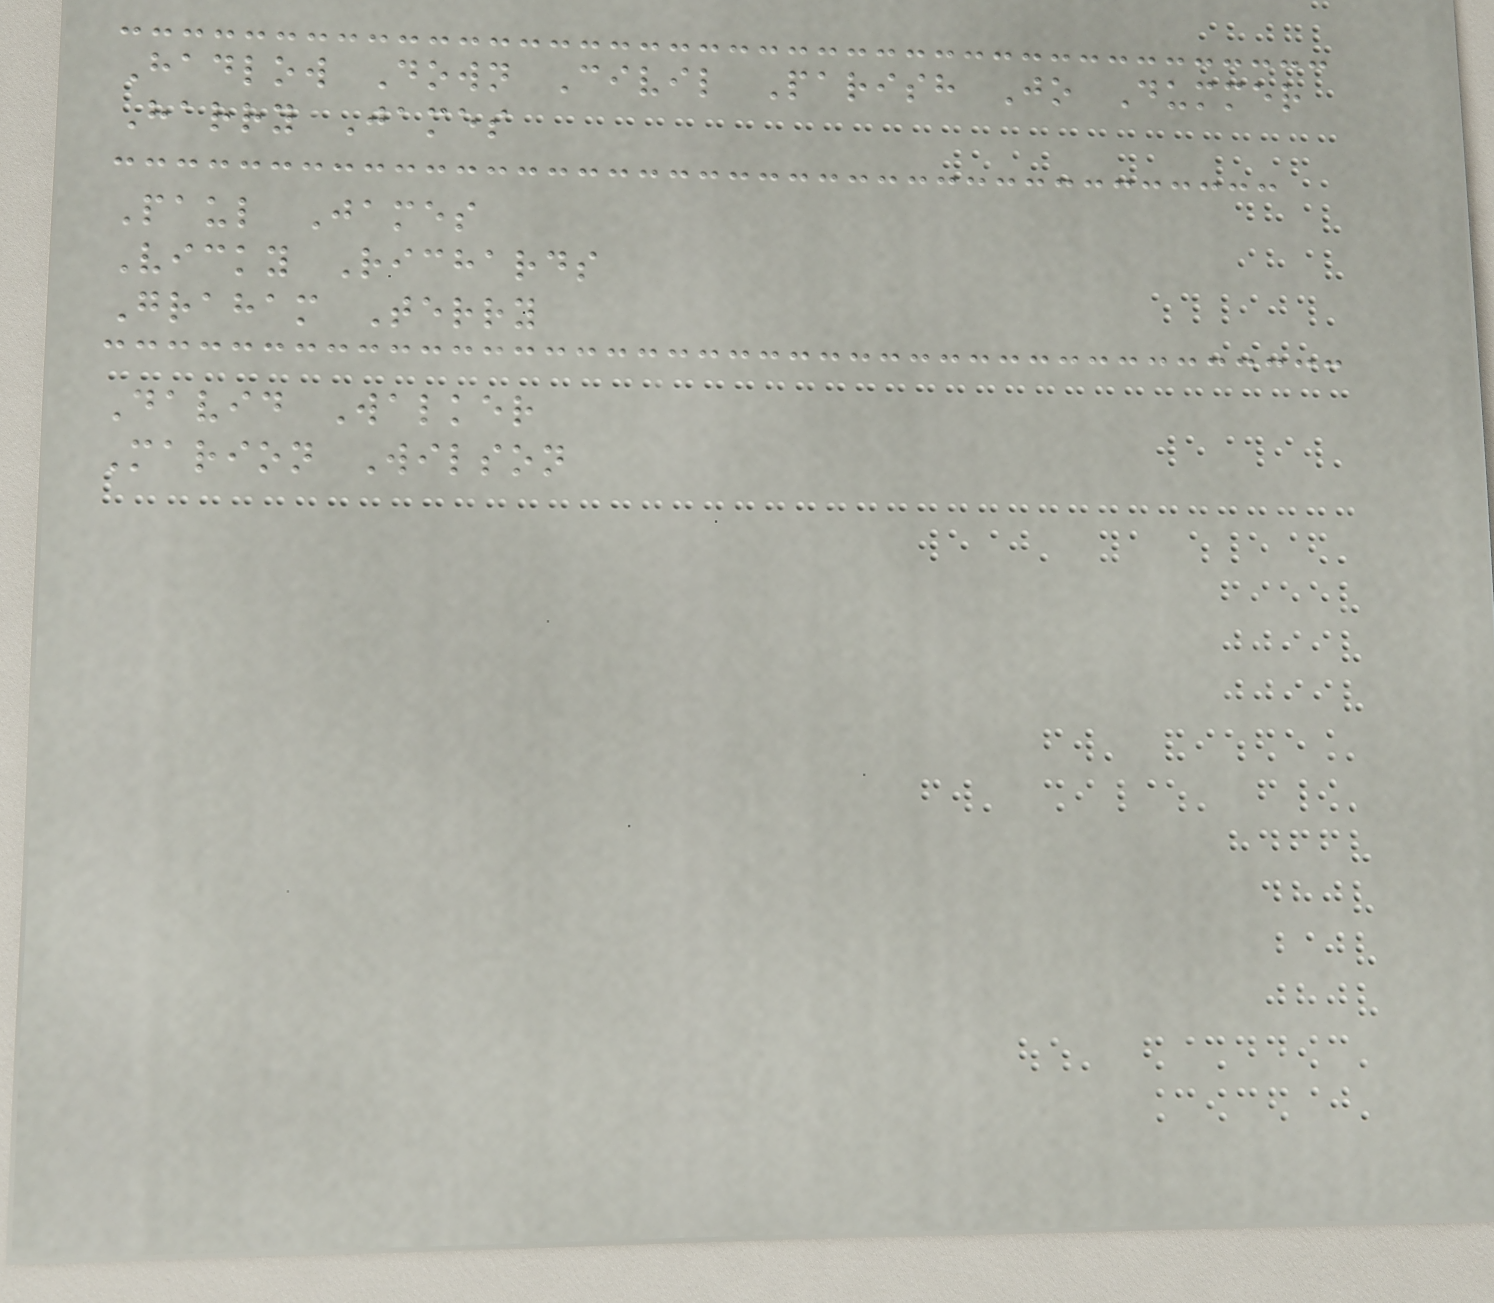Hadlow Down Civil Parish Jo Dummer
Harry James
Paul James
Vicky Richards
Graham Terry
David Walker
Marion Wilson
